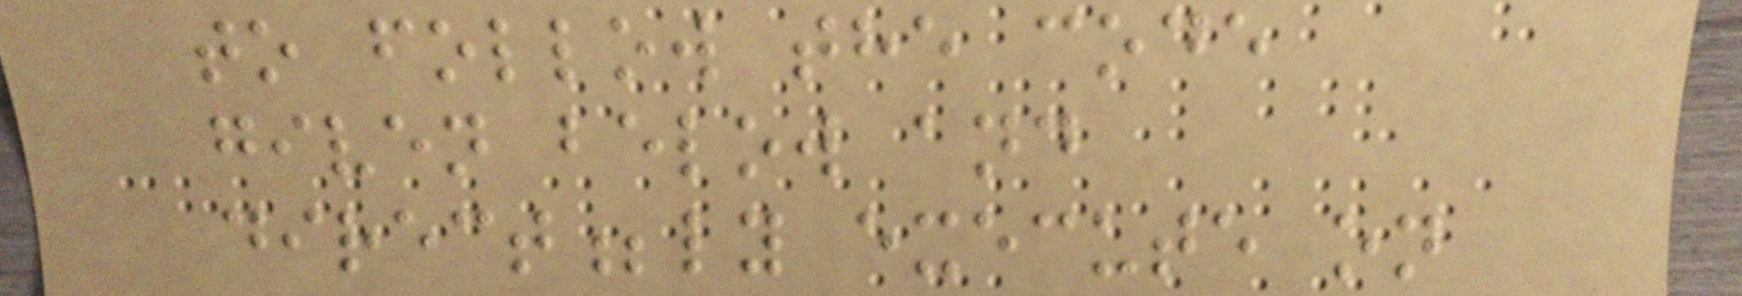to follow the code
given below and
direct;ly execute on
